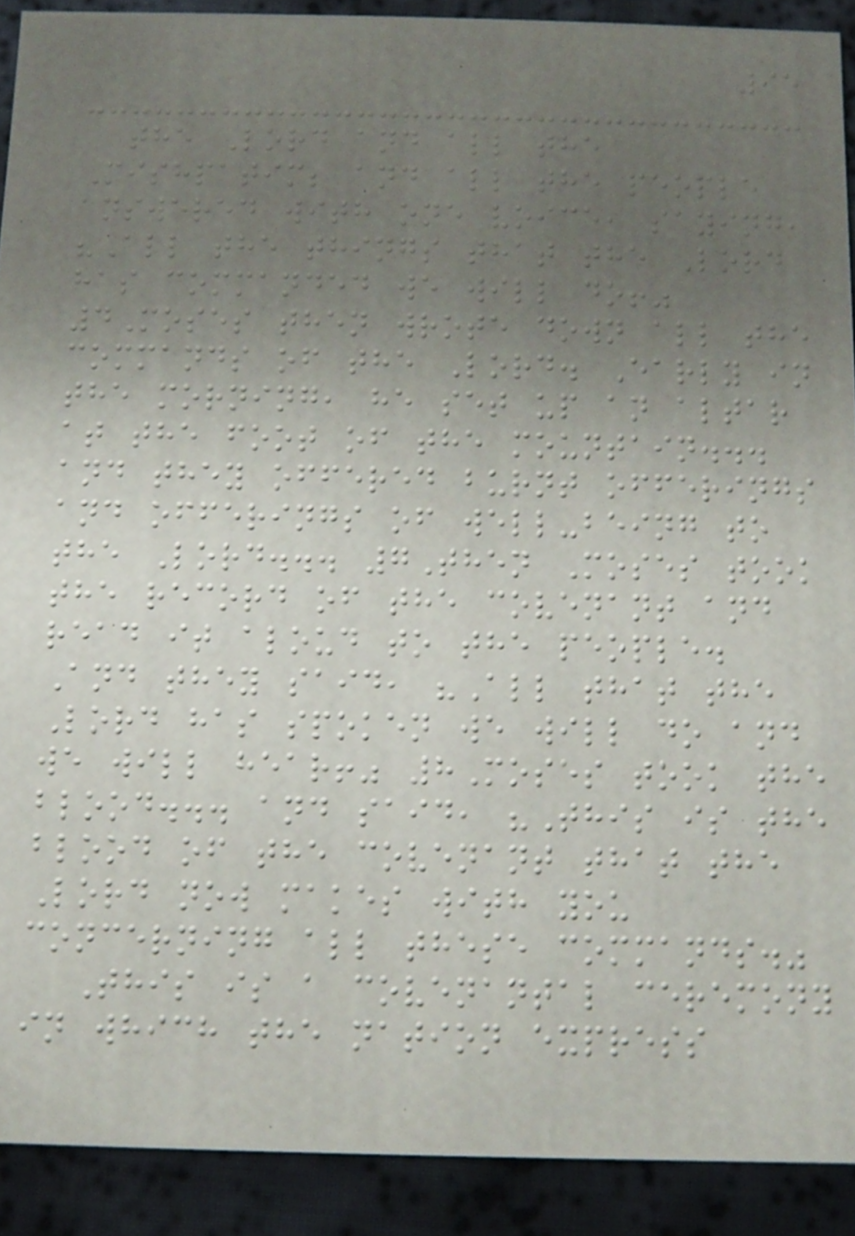95
the Lord and all the
Mishpatim; and all the people
answered with one voice, saying,
"All the things that the Lord
has commanded we will do!"
4Moses then wrote down all the
commands of the Lord. Early in
the morning, he set up an altar
at the foot of the mountain...
and they offered burnt offerings
and offerings of well-being to
the Lord... 7Then Moses took
the record of the covenant and
read it aloud to the people.
And they said, "All that the
Lord has spoken we will do and
we will hear!" 8Moses took the
blood... and said, "This is the
blood of the covenant that the
Lord now makes with you
concerning all these commands."
This is a covenantal ceremony
in which the nation express
